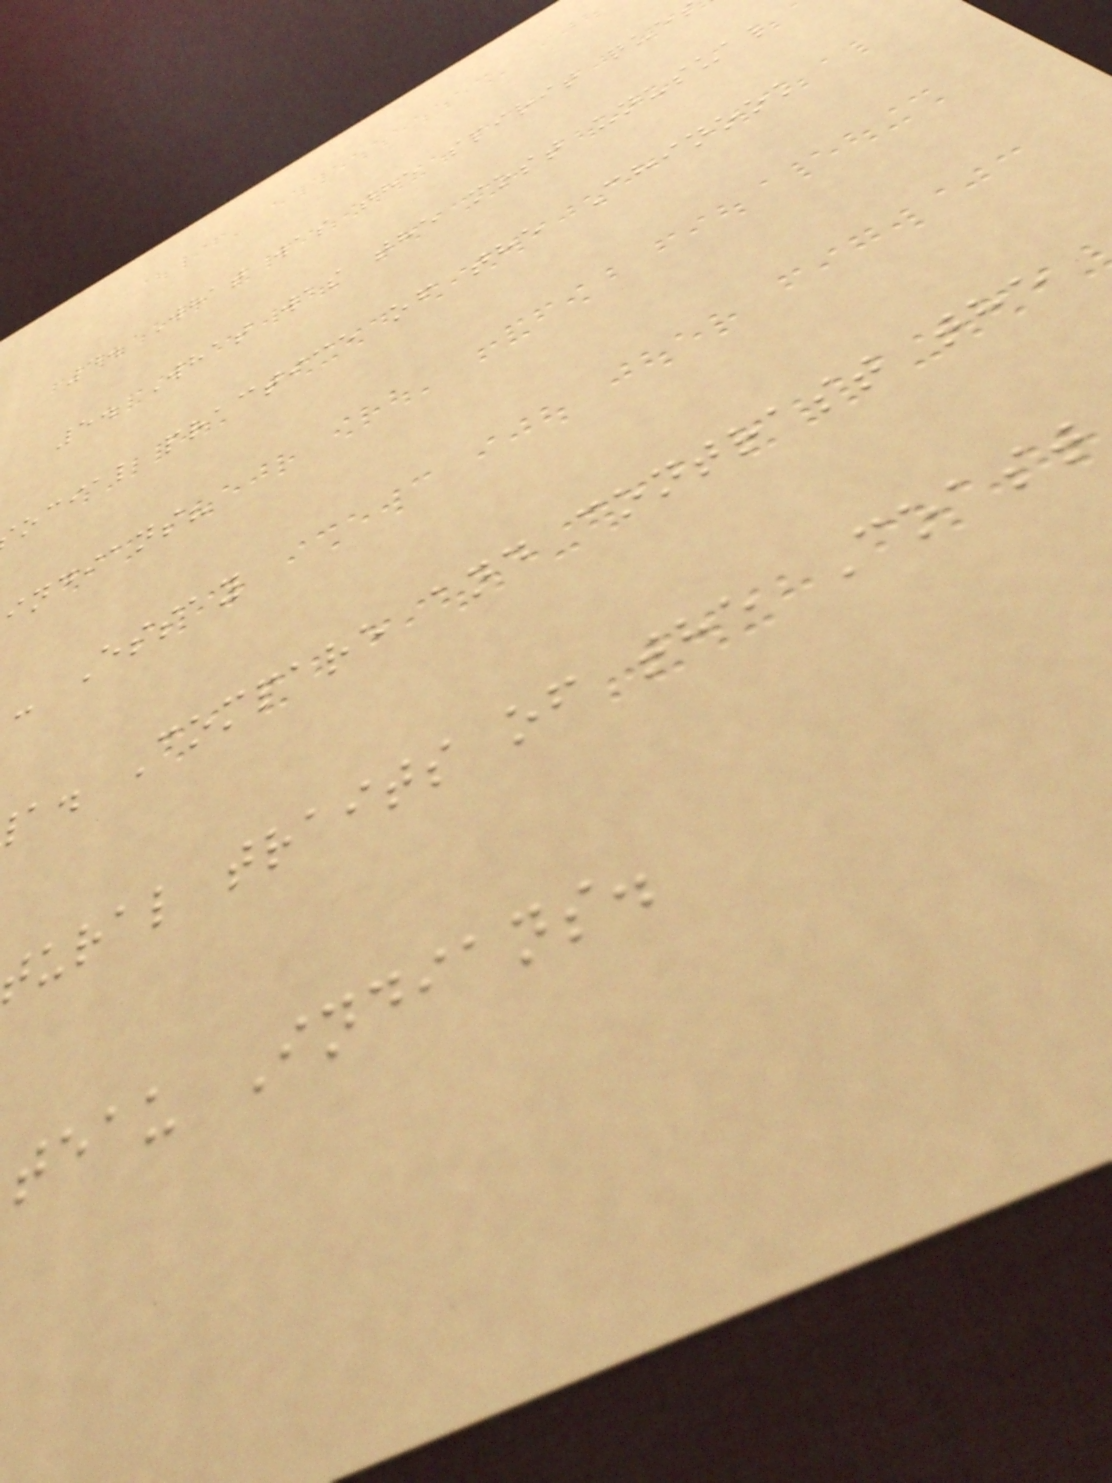4. What was the spirit que
5. What was the most unusual
ocial practice of the Chinook
indians?
- Essay
a. Compare and contrast the
tural traits of the Coast
teau Indians.
